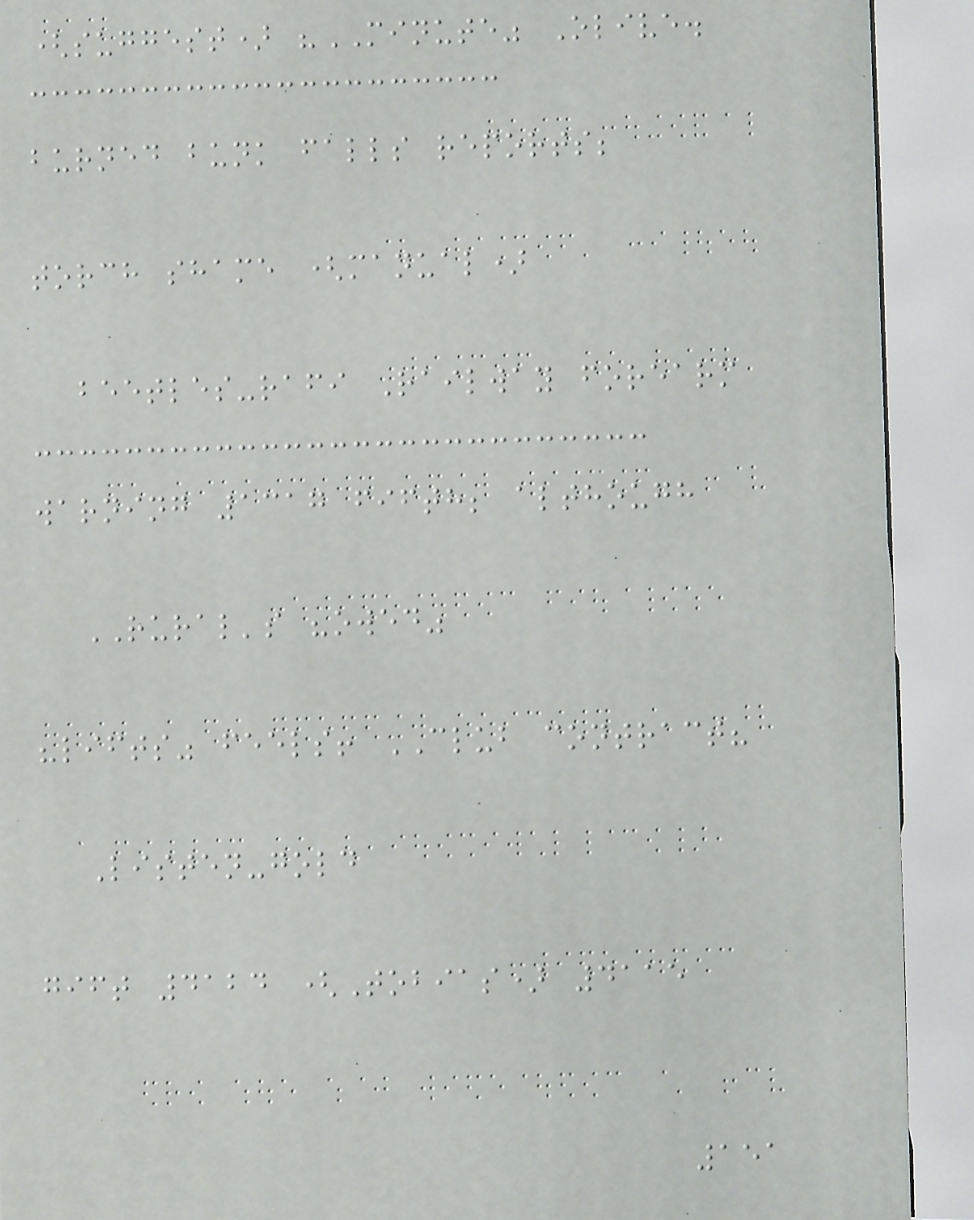(suggest) "MINUTE" Olive.
burned bunk falls reports;
torch shame (manual)
beetles-rafi Railway forearm
warning 1317 fifth; although
RURAL's "owed"
"lifts" feels! CLUB contract?
Listen-gold
gift 4124 (Tobias) 4115
151
